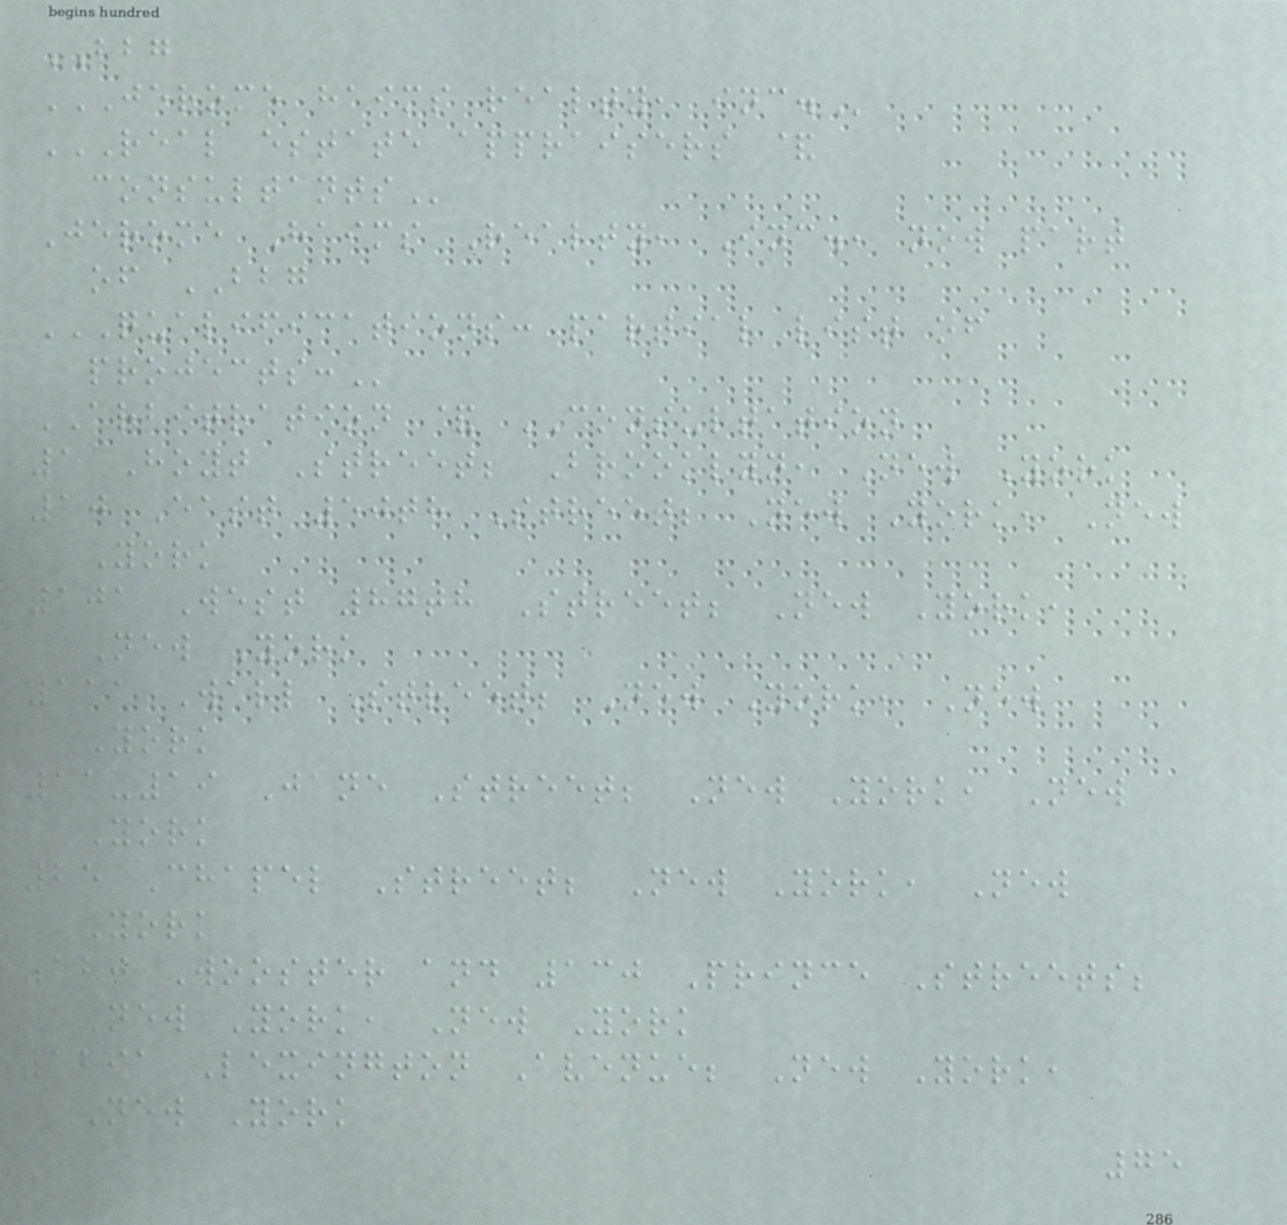BBG
JEROME HAIMS REALTY, INC.
REAL ESTATE APPRAISERS &
CONSULTANTS
Jerome Haims Realty, Inc., now part
of BBG
QUALIFICATIONS: PARTIAL LIST OF
PROJECTS:
ARBITRATION & CONSULTATION
1 Hoyt Street; Brooklyn, New York
10 East 50th Street; New York, New
York
101 West 87th Street; New York,
New York
111 Wall Street; New York, New
York
11-19 Jane Street; New York, New
York
25 Chapel Street; New York, New
York
120 Wooster and 130 Prince Streets;
New York, New York
1291 Lexington Avenue; New York,
New York
75
